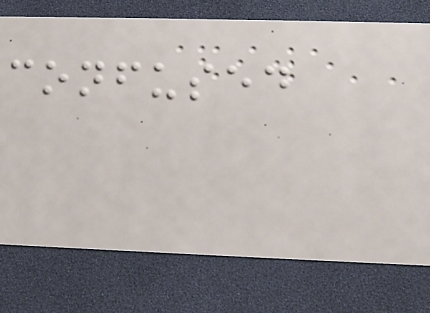confused
